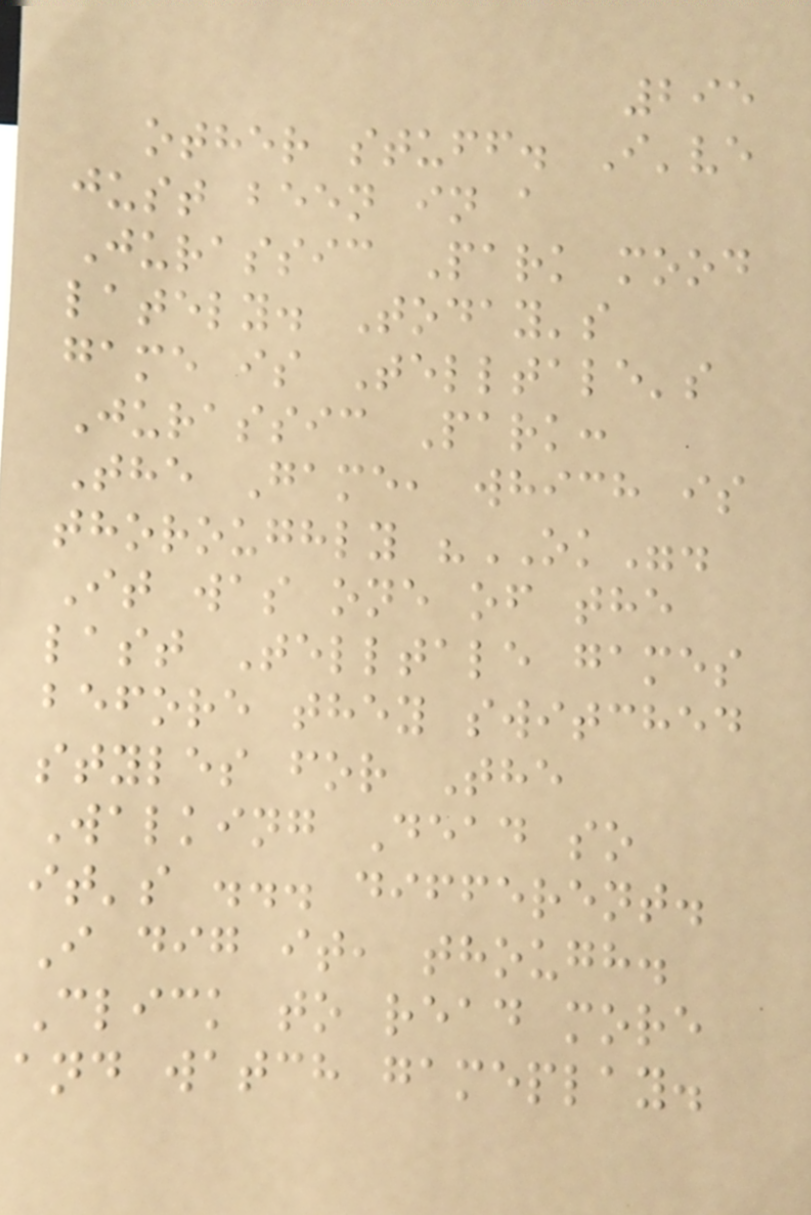295
other stuff. I've
just been in a
Jurassic Park mood
lately. Today's
game is Telltale's
Jurassic Park:
The Game, which is
thoroughly "OK".
It was one of the
last Telltale games
before they switched
styles for The
Walking Dead so
it's ... different.
I dig it, though.
Click to read more
and watch gameplay.
